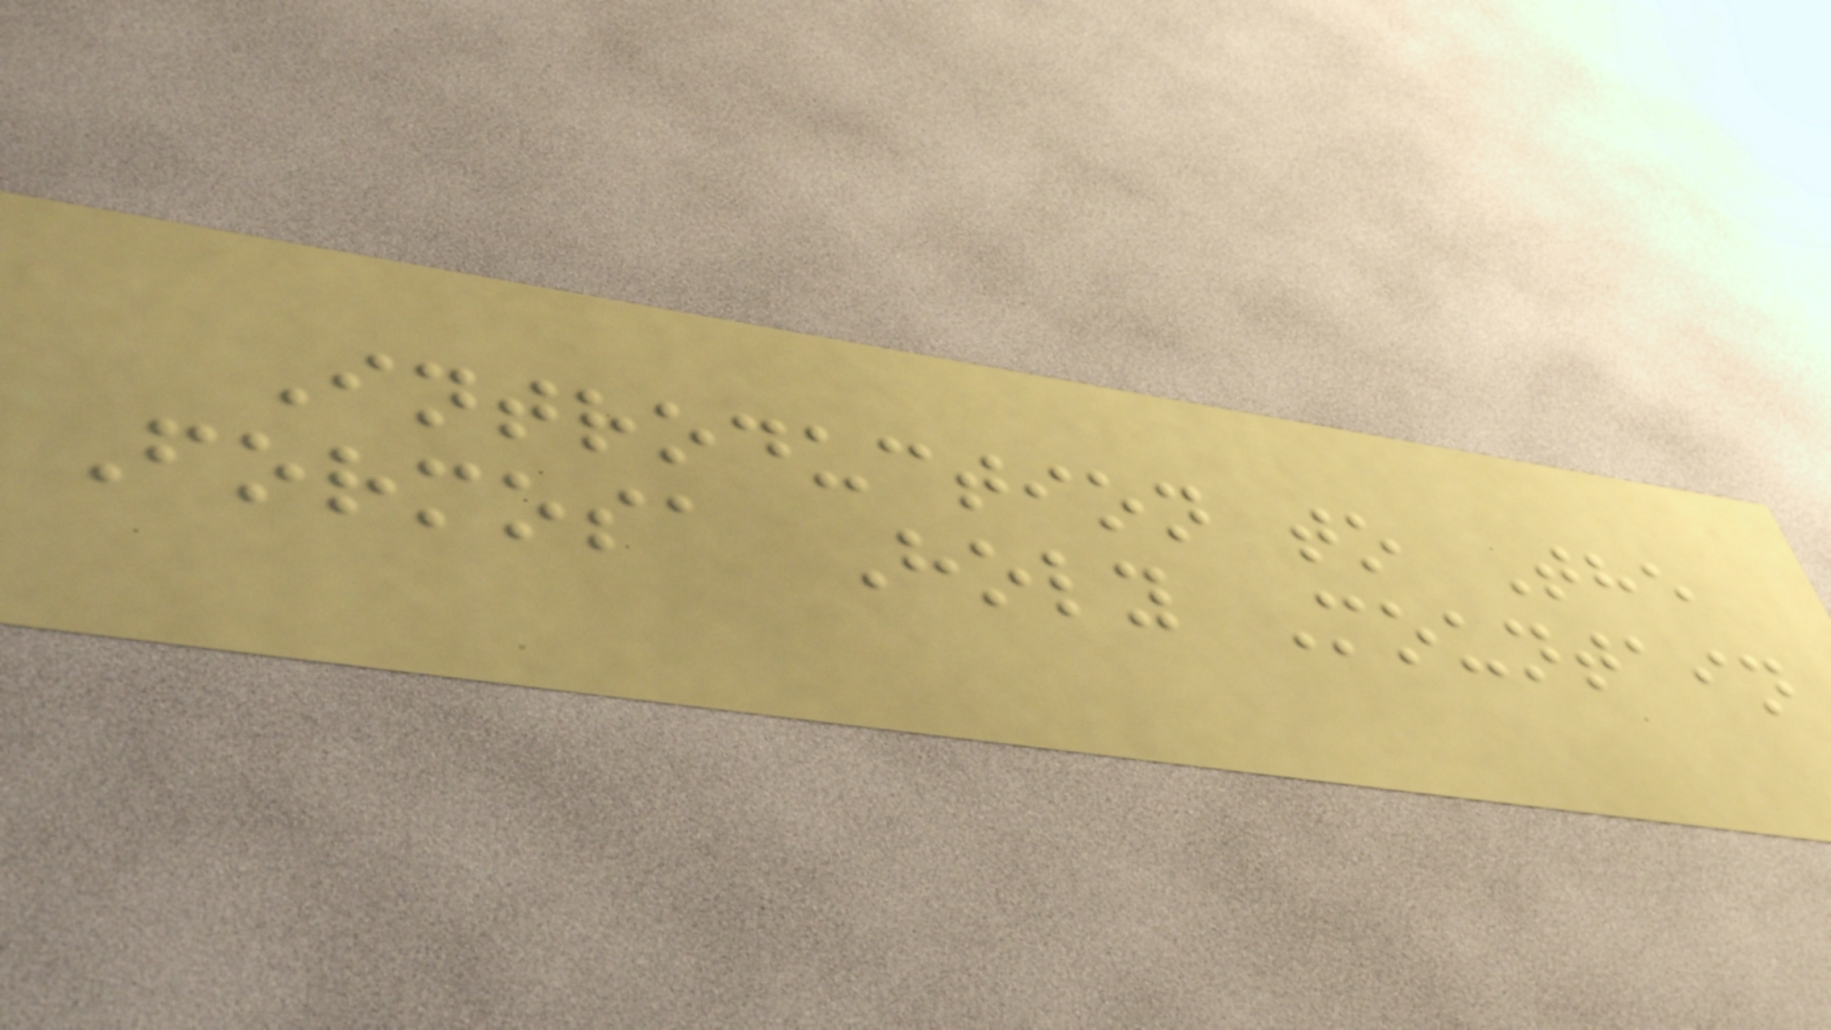Introduction to The
Formosa Holy Mountain
